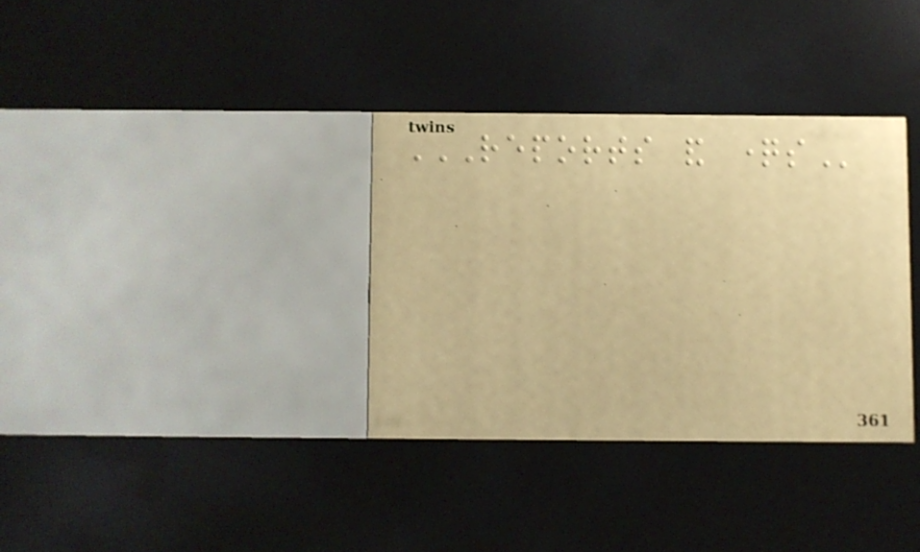REPORTS AND QUESTIONS
